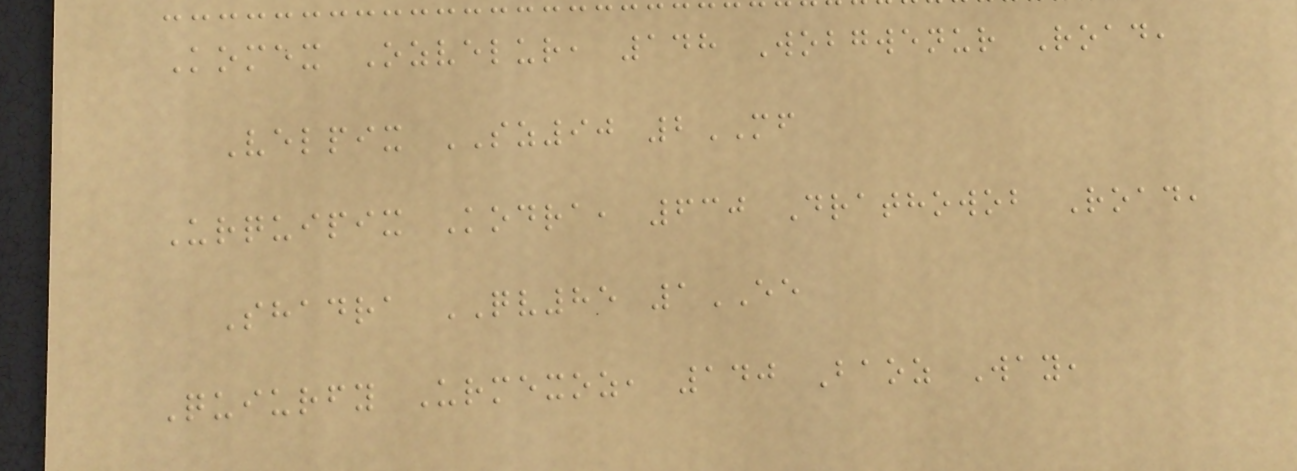Komex Ozvelur, 148 Wobgwenur Road,
Velpix SZ90 2MF
Urquipix Kodra, 630 Drathowob Road,
Shadra QV85 1EE
Quiurfy Urmexoz, 140 Baoz Way,
